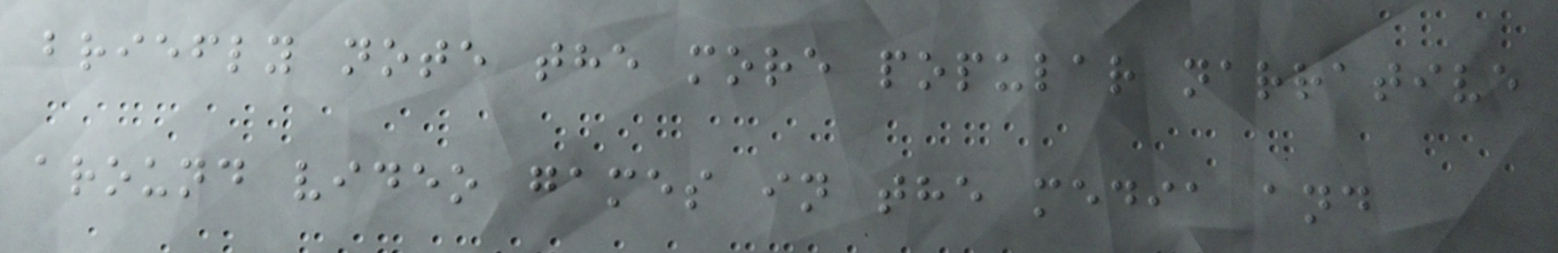briefly note the more popular narrative
around video games in the media and
